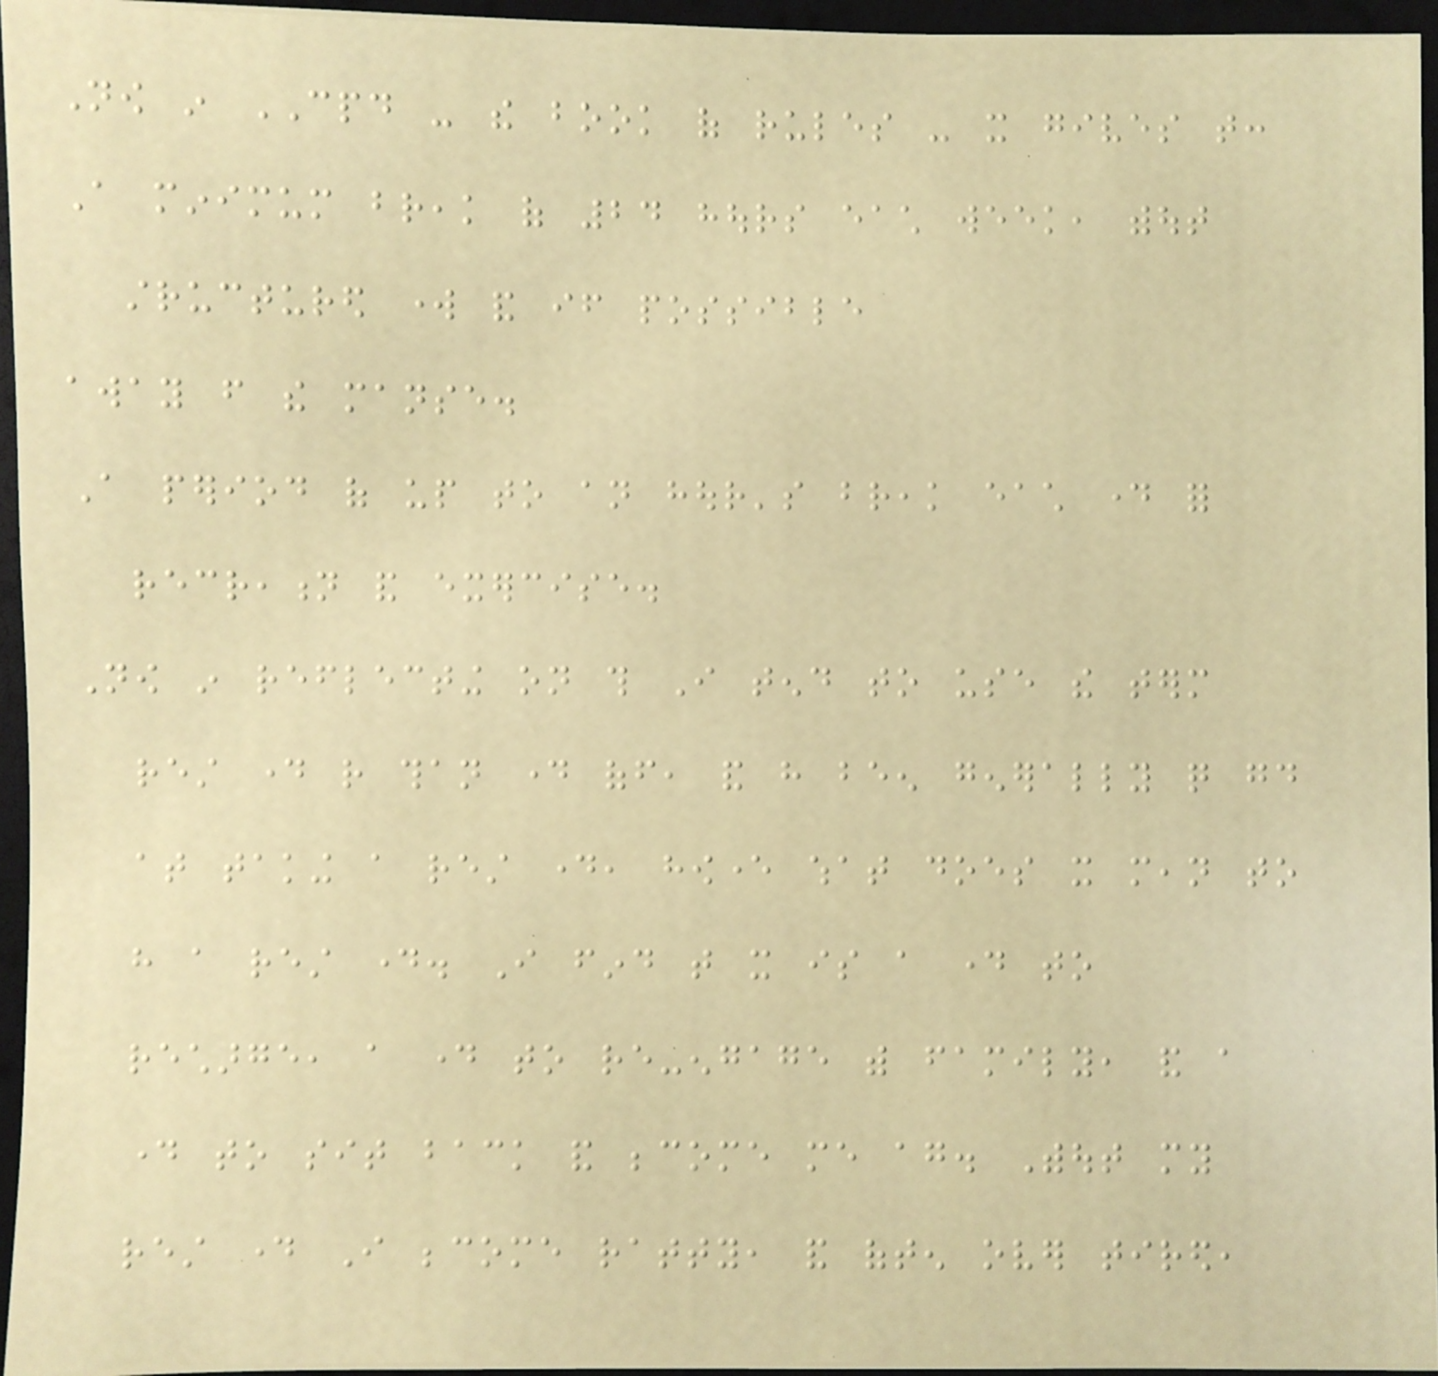Now in CPD - the book of rules - it gives that:
A minimum break of 24 hours each week, without
structured work and if possible
away from the manse.
A period of up to an hour's break each day for
recreation and exercise.
Now in reflecting on this I tend to use the term
rest day rather than day off, and have been generally quite good
at taking a rest day, however what does it mean to
have a rest day. I find that it is a day to
recharge, a day to re-engage with family, and a
day to sit back and become me again. Without my
rest day I become ratty, and often over tired,
